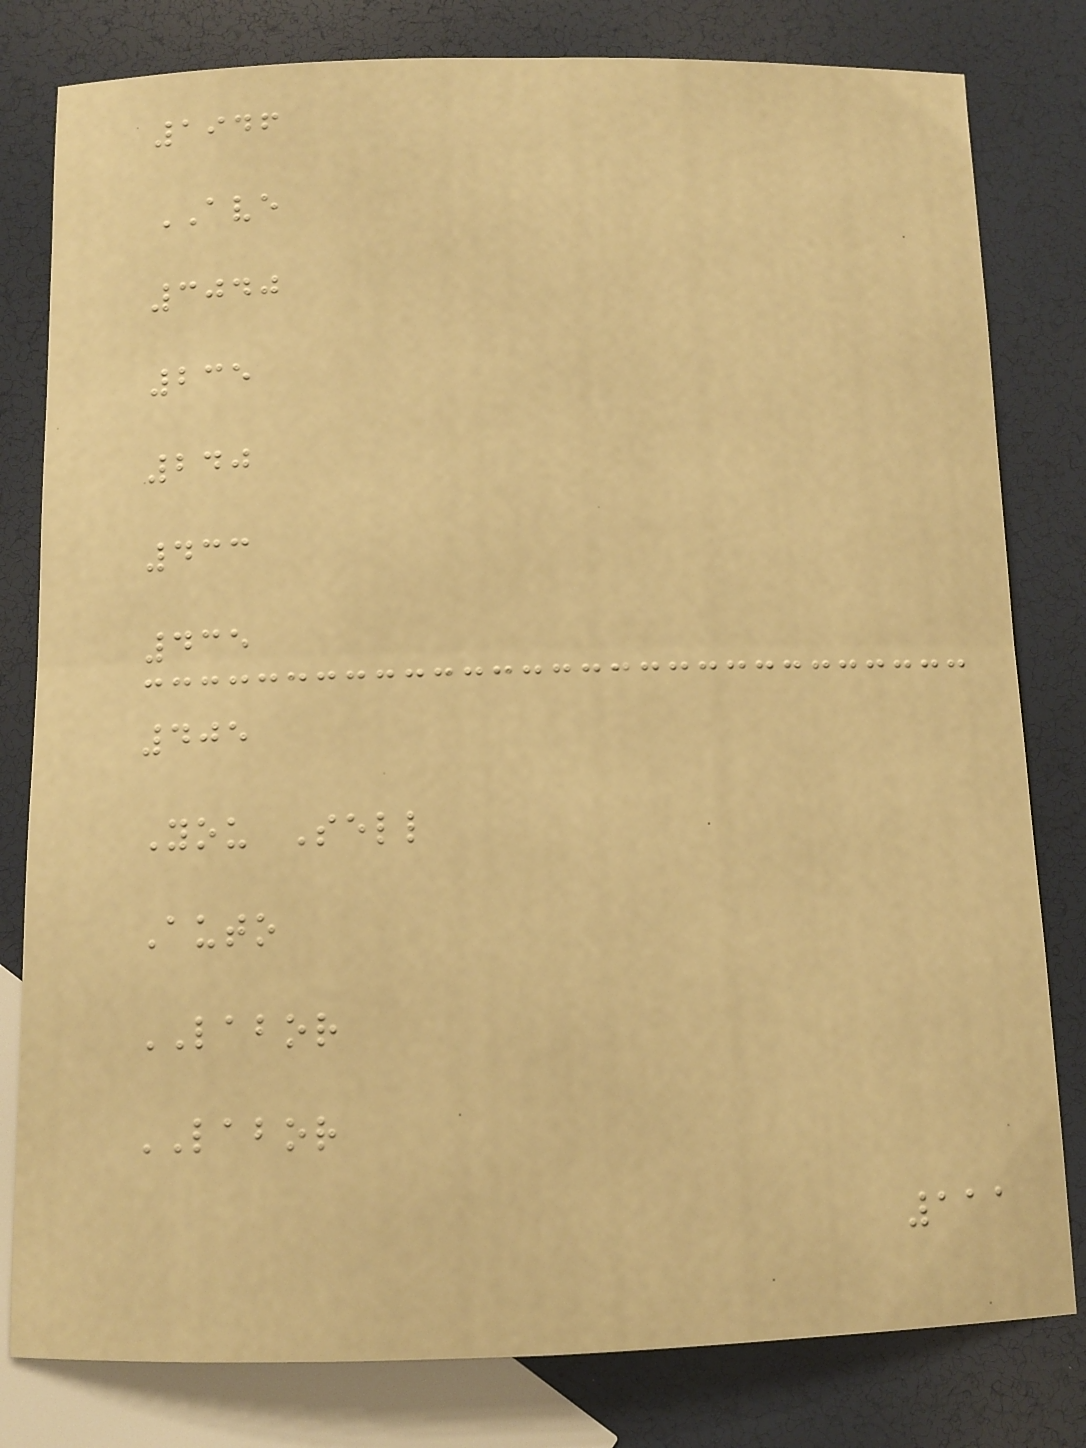1946
AVE
3040
235
240
433
435
405
You Sell
Auto
LABOR
LABOR
111
